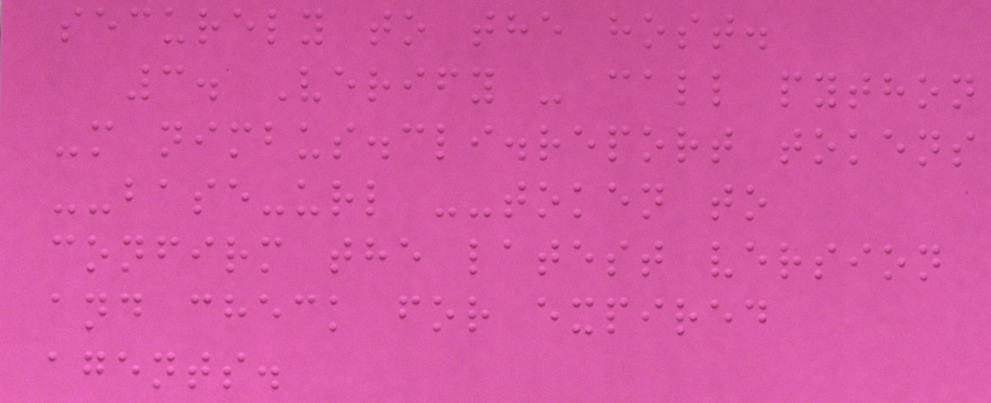securely to the host.
3. Verify - call python
-m nimbus.cli.report tokens
--base-url --token to
confirm the latest version
and check for expired
agents.
